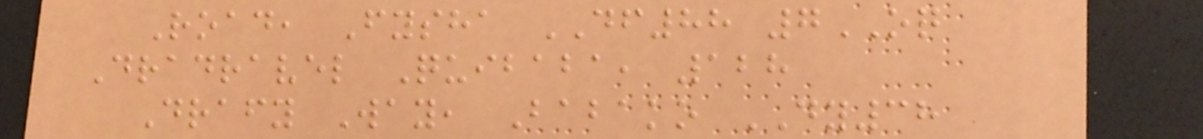Road, Fysha DF88 7OQ
Dradravel Quibaba, 128
Drafy Way, Babako DY38
